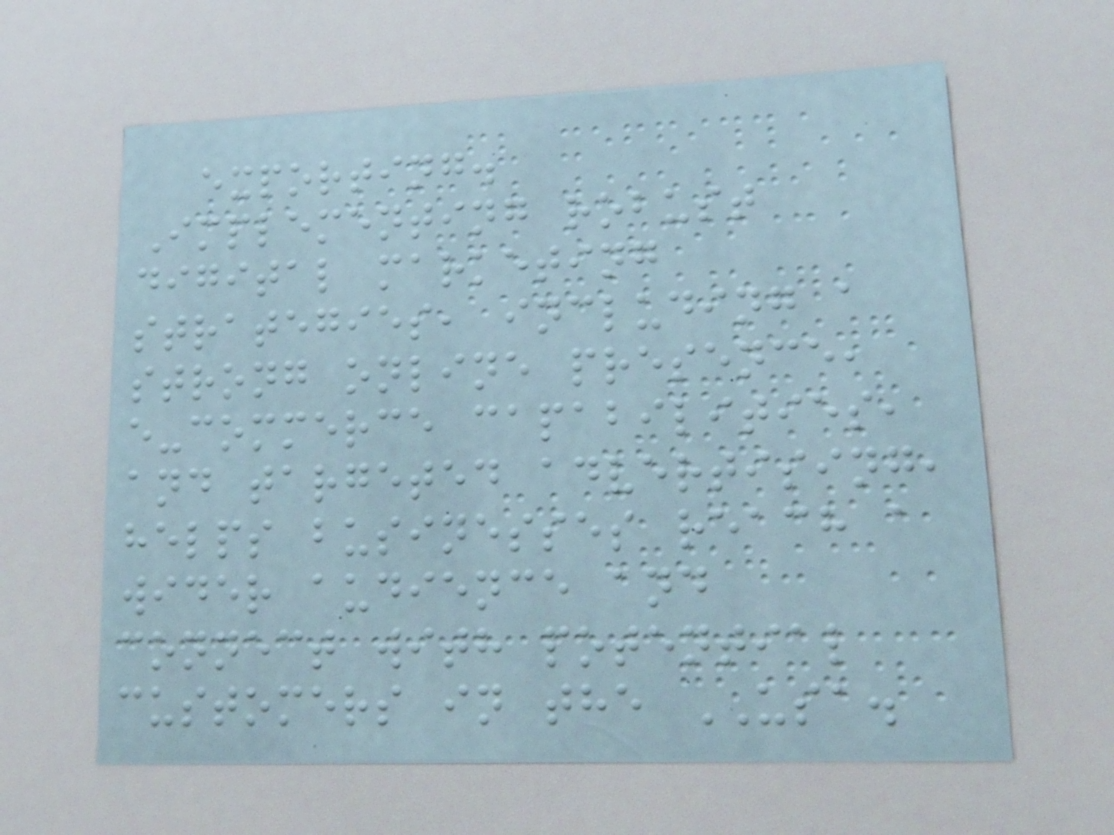exporting.
Implementing robust
digital marketing
strategies, including a
strong online presence,
e-commerce capabilities,
and targeted advertising,
helps businesses reach a
wider audience and
connect with potential
customers in the USA.
